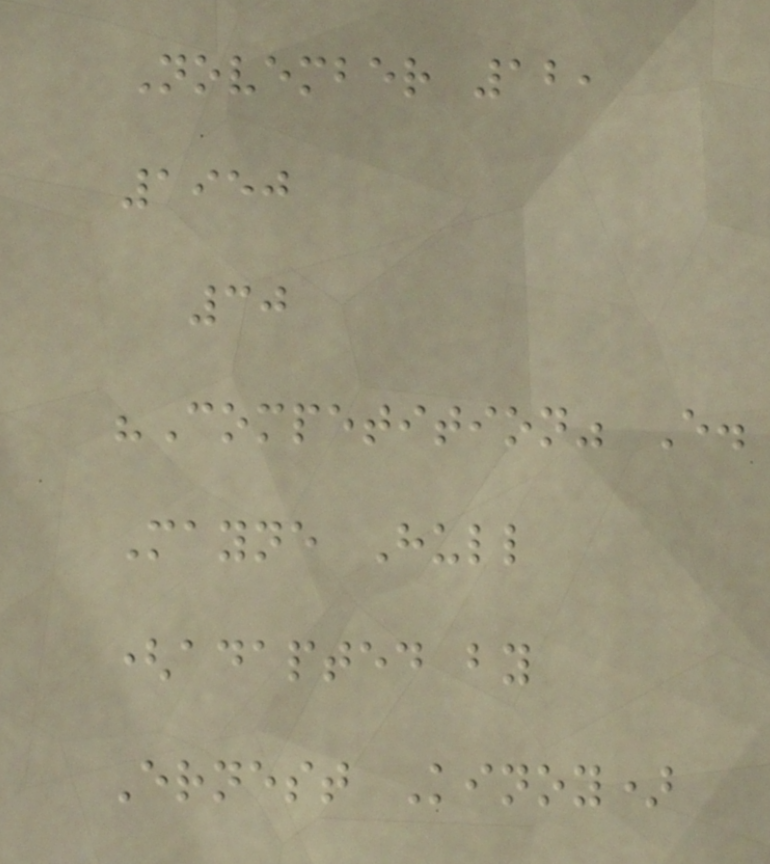November 12,
1950
30
"Competition" E.
Mayne Hull
(adapted by
Ernest Kinoy)
